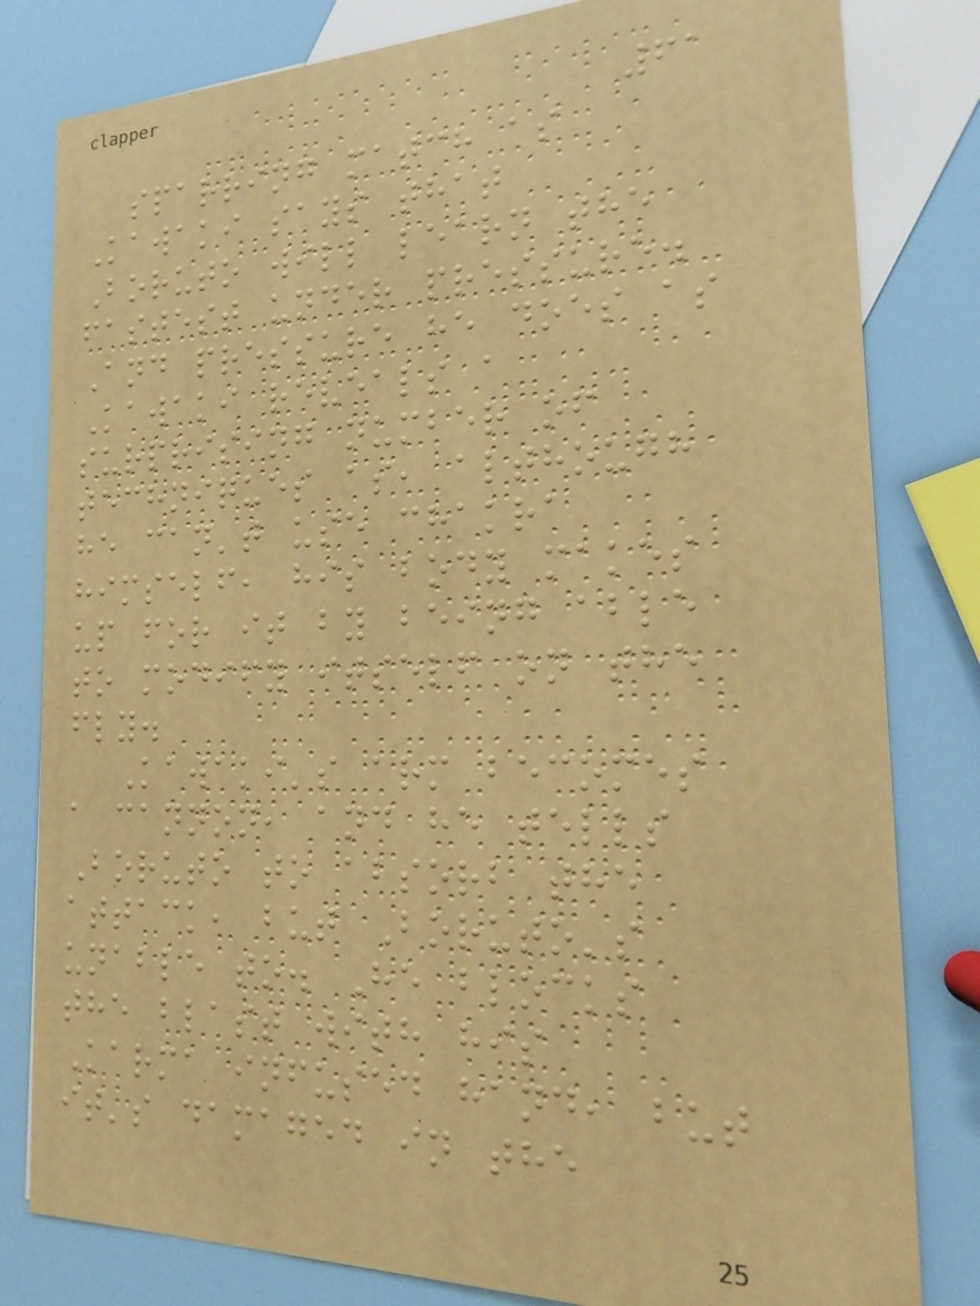61
sparring match as
Kawaki says that
Boruto will learn the
fastest under pressure.
And pressure he does as
Kawaki reveals a
surprising number of
techniques as, although
he can't use chakra
himself, his body makes
up for it by being able
to modify itself on the
fly.
Kawaki's arm becomes
a cannon, and he tells
Boruto to absorb the
attack, but Boruto's
unable to. He blocks
the blast with his
Karma infused hand, but
it's damaged in the
